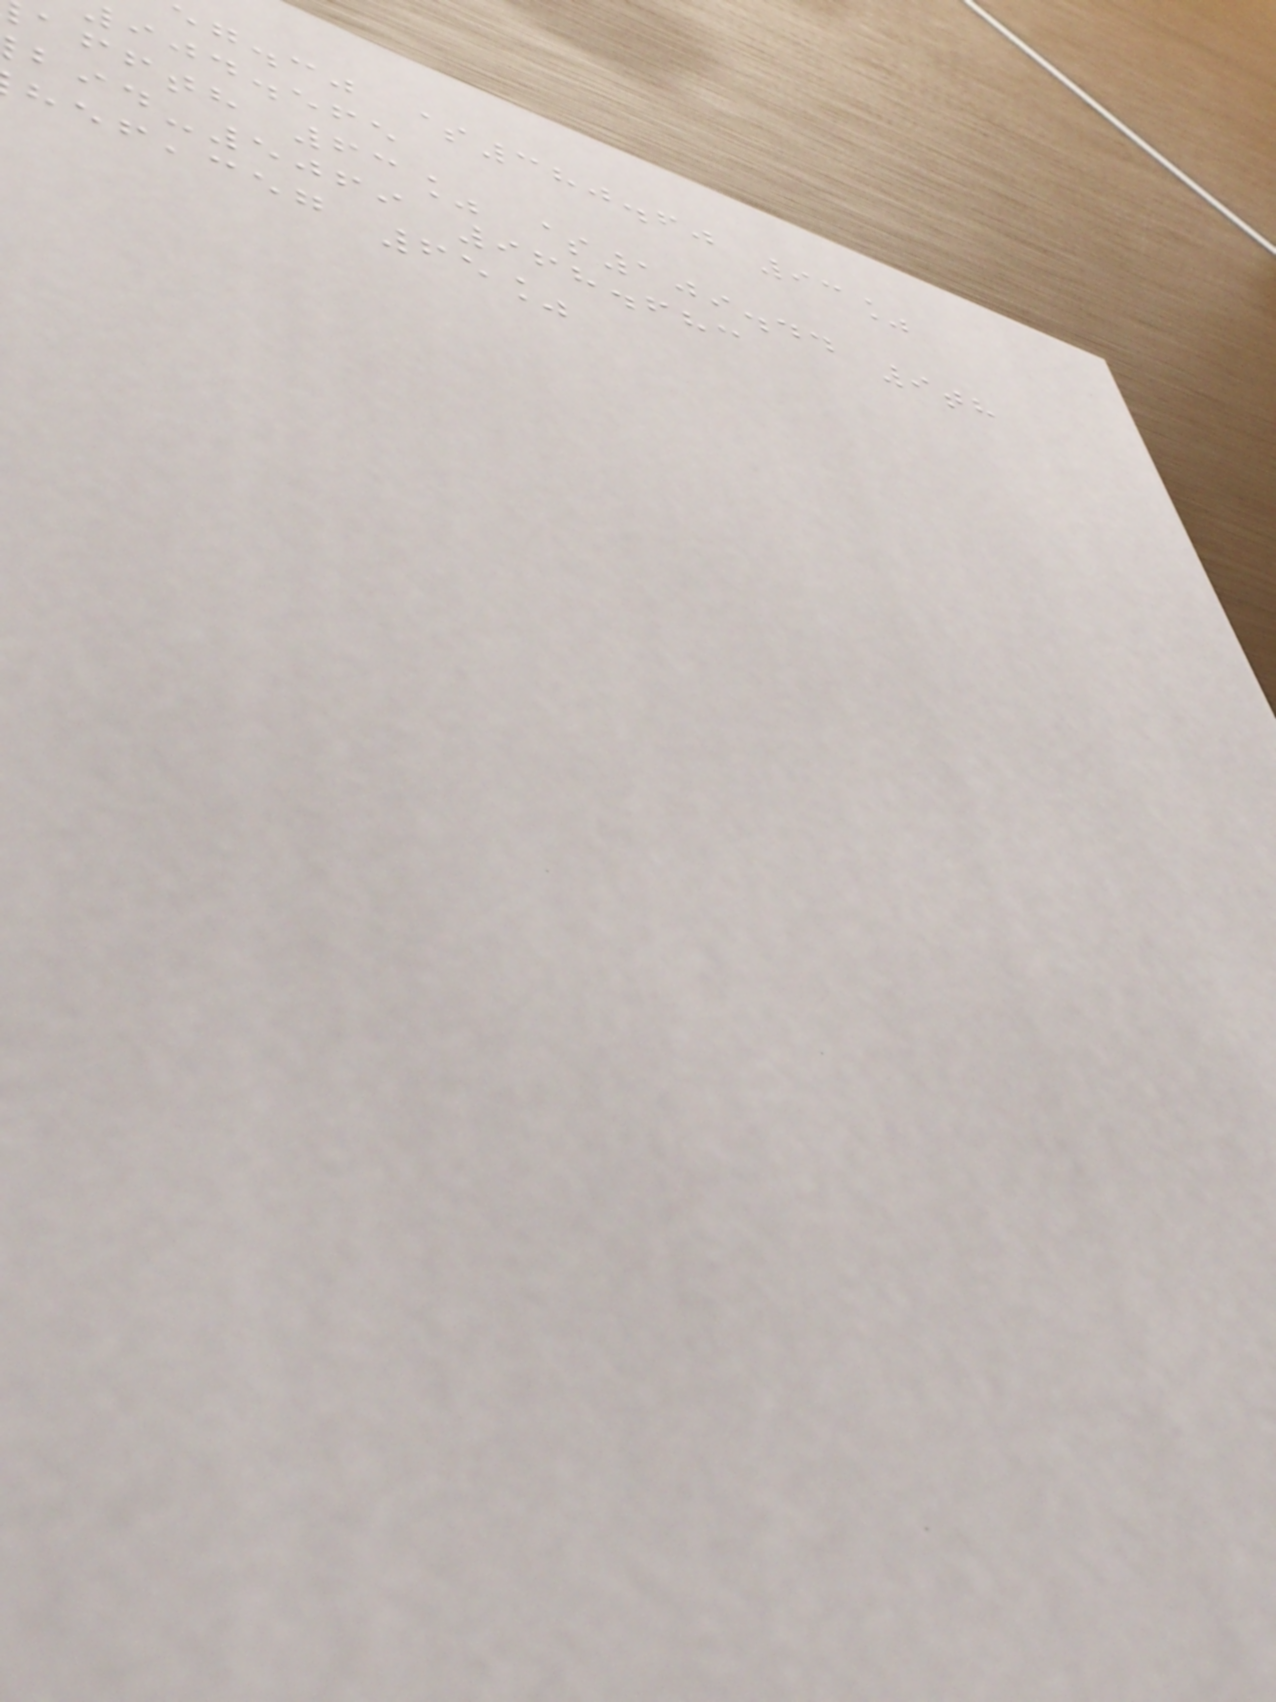eg.cj $380.60 93%
ijd.efe
affth 63% $109.44 9th
-5069 968.683
,ceg 65%
